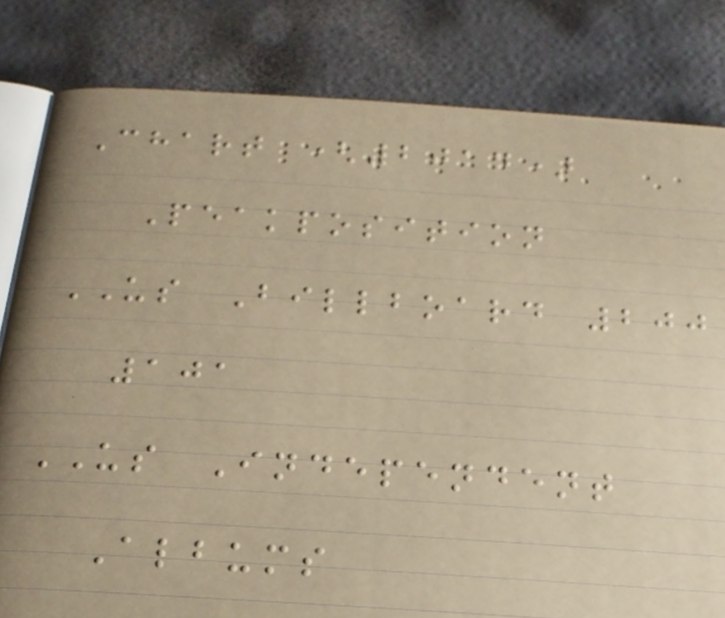Chart (2014)
Peakposition
US Billboard 200
101
US Independent
Albums
